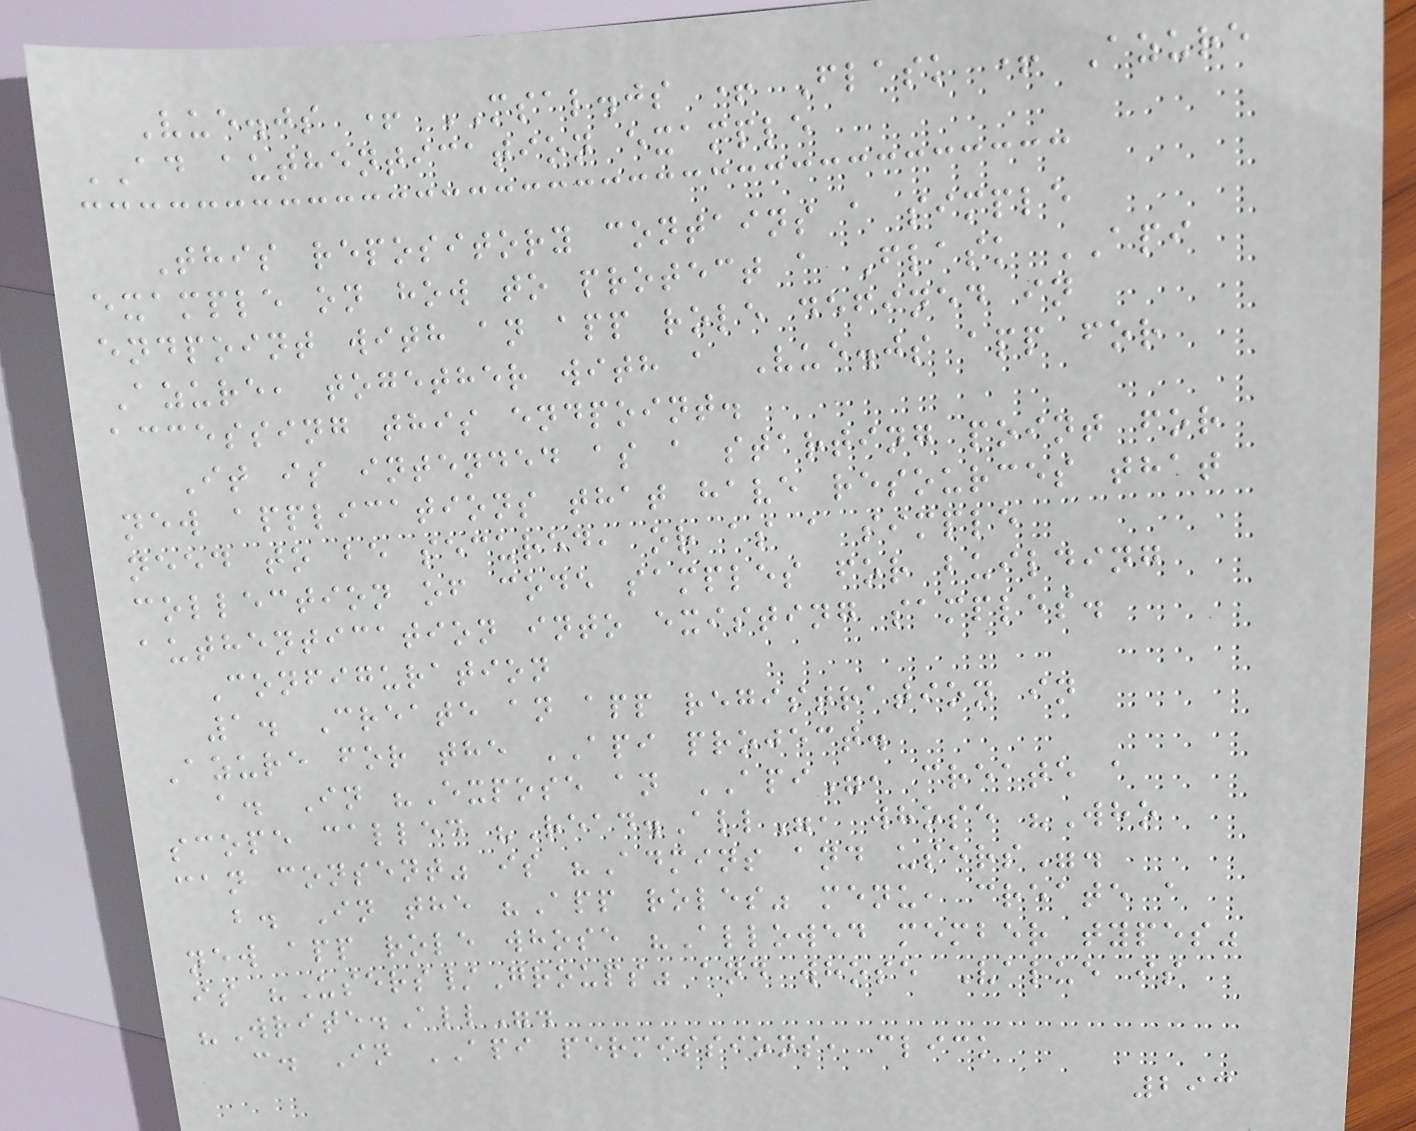Vue.js + MSAL.js + Flask + Azure
AD authentication example
This repository contains a simple
example on how to protect a Flask API
endpoint with an app role defined in
Azure, together with a Vue.js app for
accessing this endpoint.
It is intended as a starting point for
new applications that have resources that
need to be secured, or as a simple
collection of code samples for building
authentication into existing samples.
Configuration
1. Create an app registration in
Azure for the API project.
a. In "Expose an API", create a
scope called "Read.All", whose "Who
can consent" is "Admins and users".
b. In the "App roles" menu, create a
new app role whose "Allowed member types"
is "Users/Groups" and whose Value is
"Write.All".
c. In API permissions, click
293
